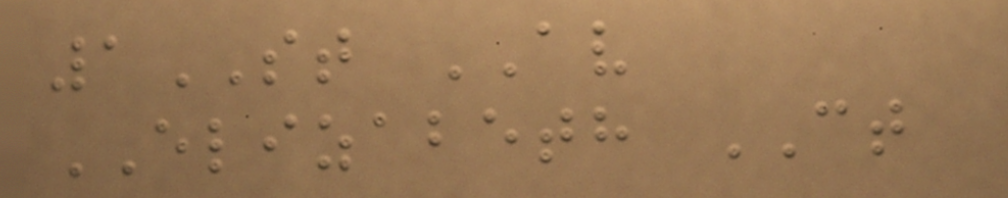1ST AV
ELIZABETH CT
